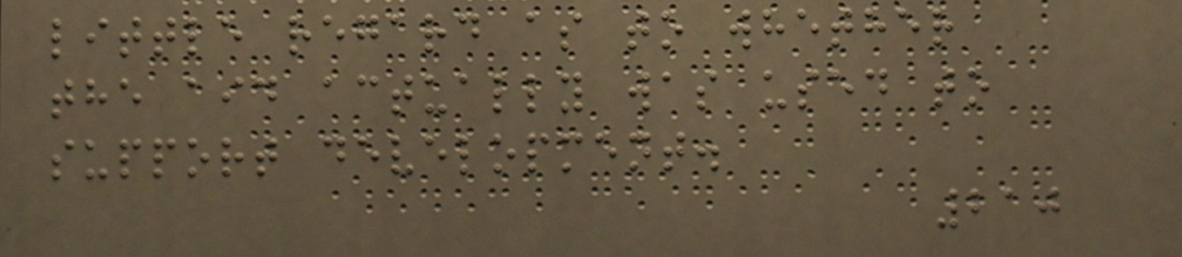little regard as to whether
the aid actually was used to
support development.
210
